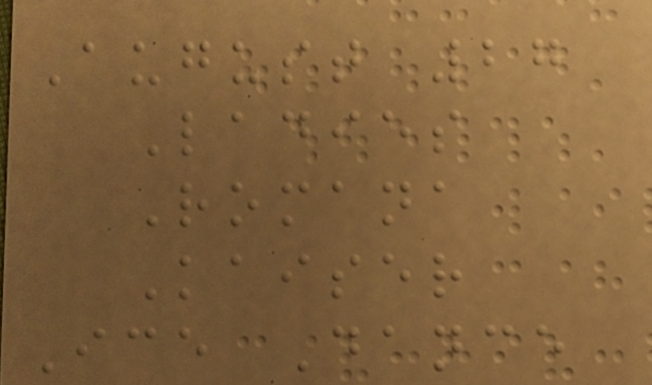August 27
Ladies
Romana
Kaiser
Ice Dance
